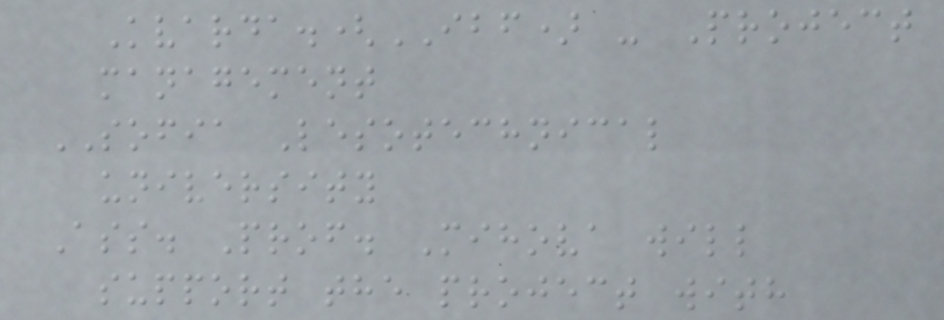Kvarda.(IBF) - Project
management
SOFIA Lesotechnical
university
Ass. Prof. Mihova will
support the project with
